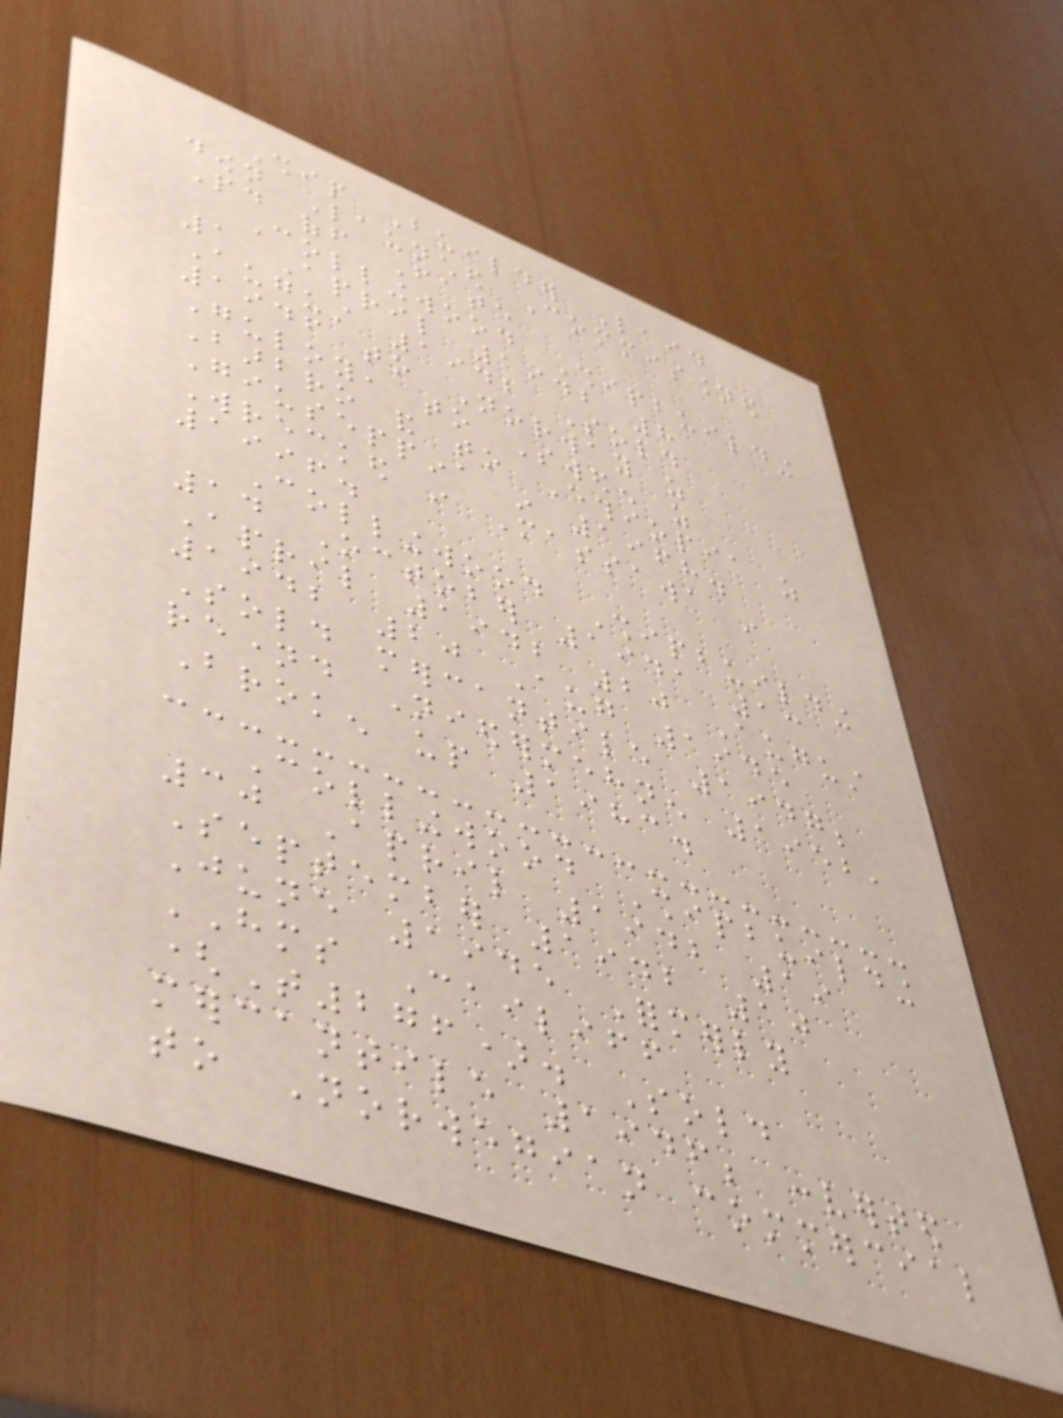Ship Builder Laid
down Launched Commissioned
Paid off Fate
Collingwood Shipbuilding
1 April 1942 8
August 1942 Sold
1946 to Norway as
Guloy, to Sweden as
Barbro and to Ethiopia as
Giuseppina in 1968.
Wrecked in Massawa in
1996.
Collingwood Shipbuilding
14 October 1941 13
April 1942 20 August
1942 20 Aug 1945
Sold mercantile 1947;
renamed Niedermehnen 1952,
Broken up 1983.
Collingwood Shipbuilding
30 April 1942 19
September 1942 10
June 1945 Formerly
HMS Cailiff
(T276). Sold
mercantile 1946; converted
to Norwegian commercial
